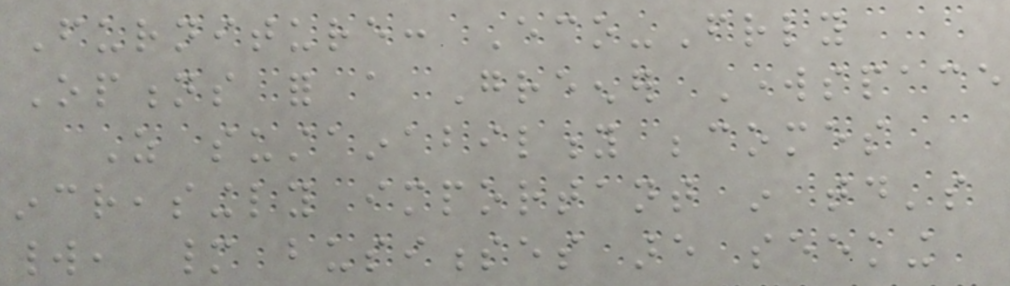Furniture: Eco-Friendly
Options for a Greener Workspace
As sustainability becomes
increasingly important in today's
world, many businesses are seeking
